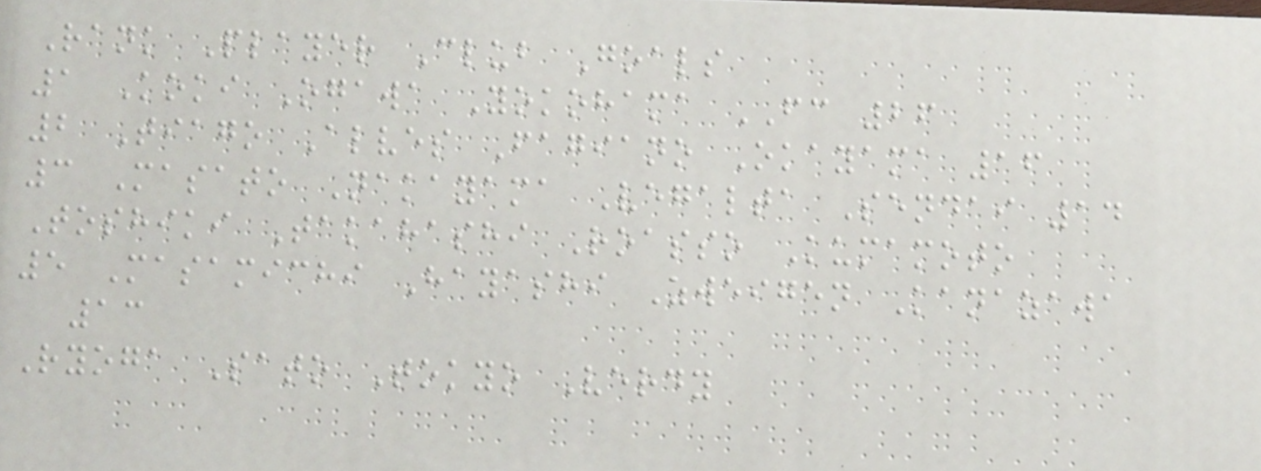Rank Player Club Goals
1 Koki Ogawa Yokohama FC 26
2 Tiago Alves Fagiano Okayama 16
3 Masato Nakayama Vegalta Sendai 14
Toshiki Takahashi Roasso Kumamoto
5 Masamichi Hayashi Zweigen Kanazawa
13
Ryoga Sato Tokyo Verdy
